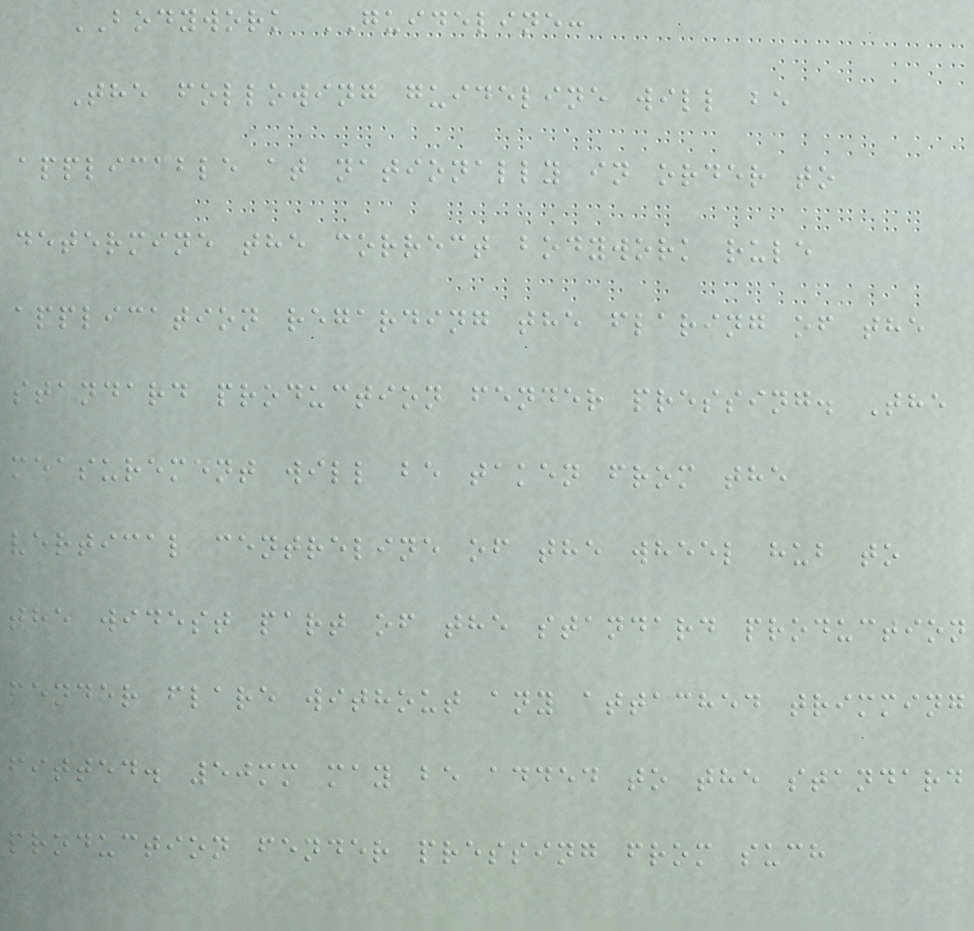BODYWORK GUIDELINE:
The following guideline will be
applicable at nationally in order to
determine the correct bodywork rule
application regarding the flaring of the
standard production fender pressing. The
measurement will be taken from the
vertical centreline of the wheel hub to
the widest part of the standard production
fender flare without any attached trimming
fitted. 50mm may be added to the standard
production fender pressing from such
